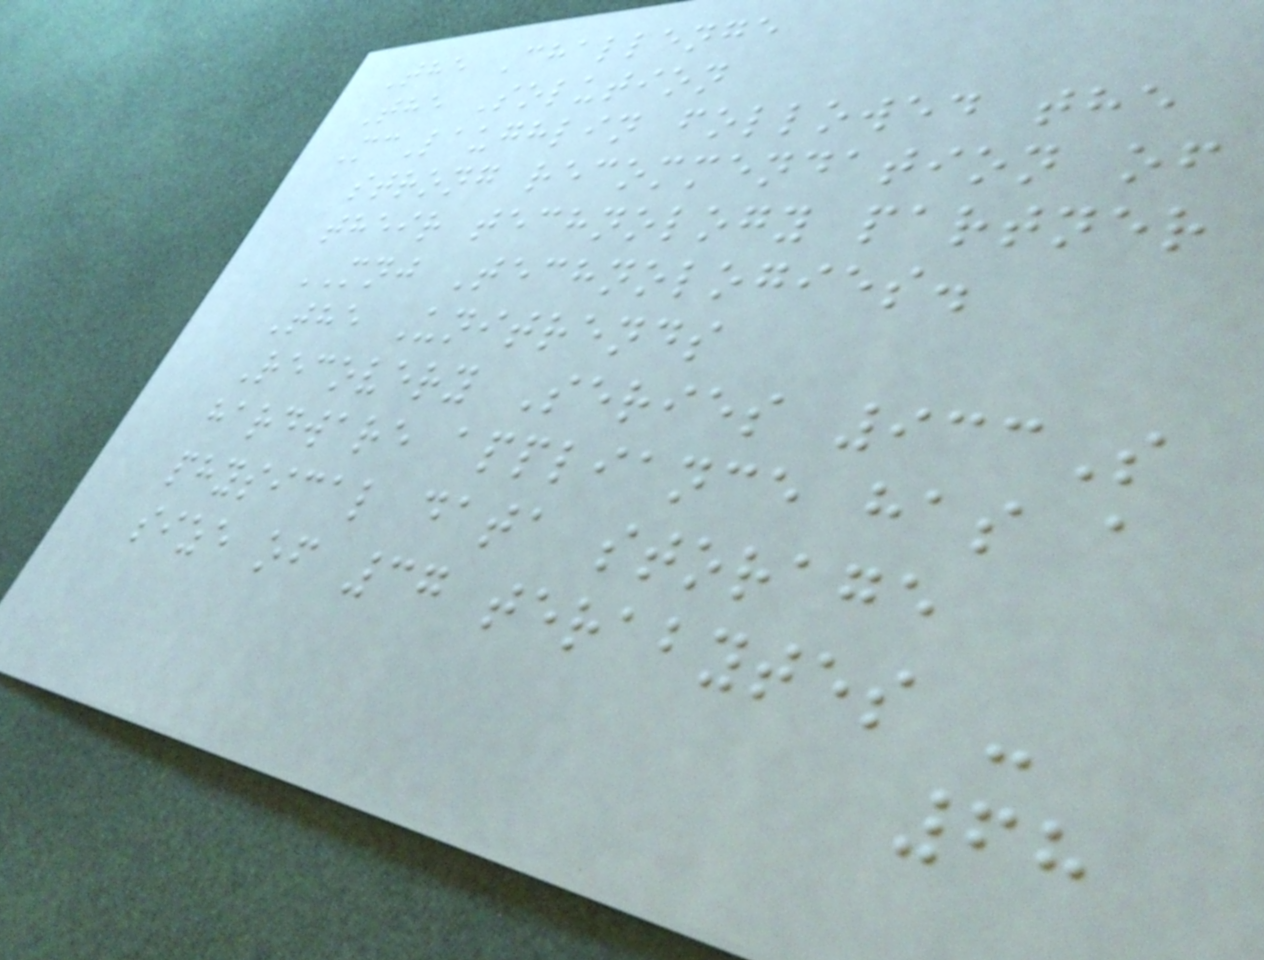The Challenge
The Solution
McLaughlin followed the
strong recommendation of
their technology partner
MNJ Technologies.
The Unitrends
Recovery Series 933S
hardware appliance has a
physical data storage
size of 37 terabytes -
68
